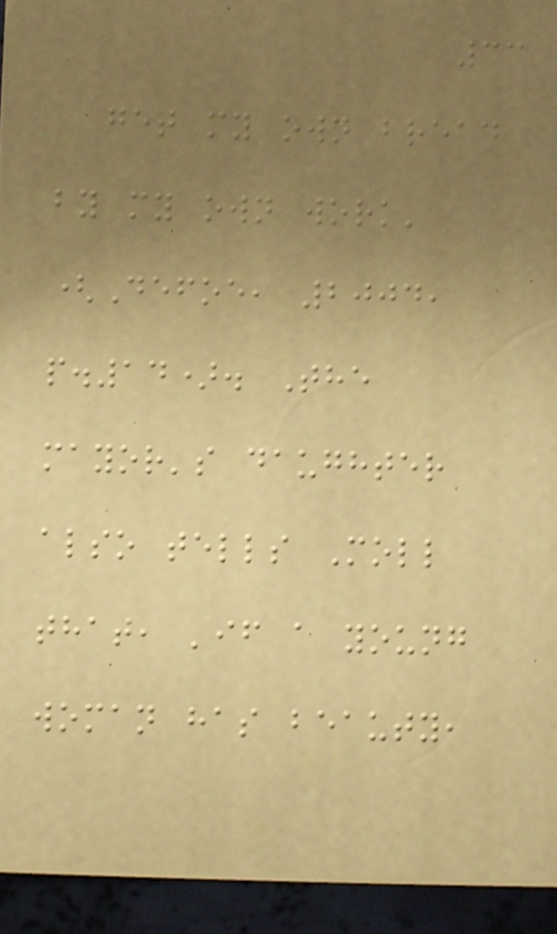33
get my own bread
by my own work'
(Defoe, 2004,
p.14). The
mayor's daughter
also tells Moll
that, 'if a young
woman has beauty,
